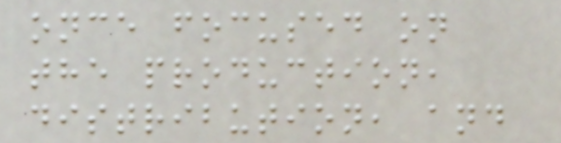once focused on
the production,
distribution, and
